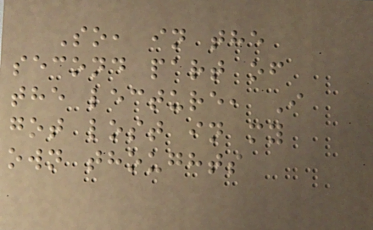So, in the
second part of
the lecture, I
got lost in my
own thoughts
